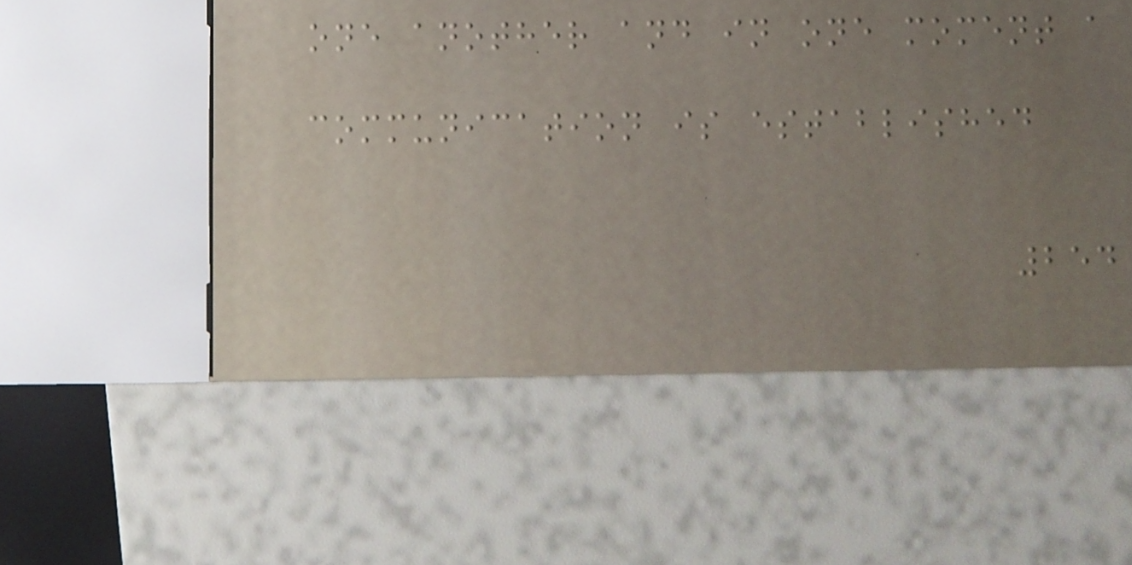one another and in one moment a
communication is established
254
